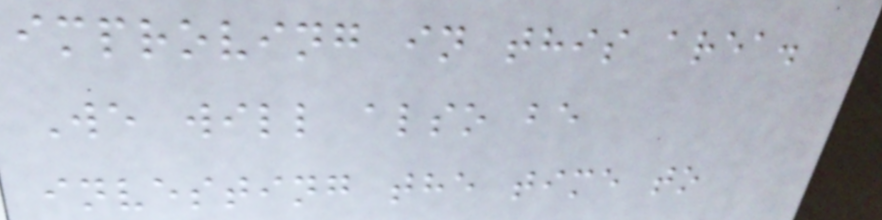improving in this area.
We will also be
investing the time to
